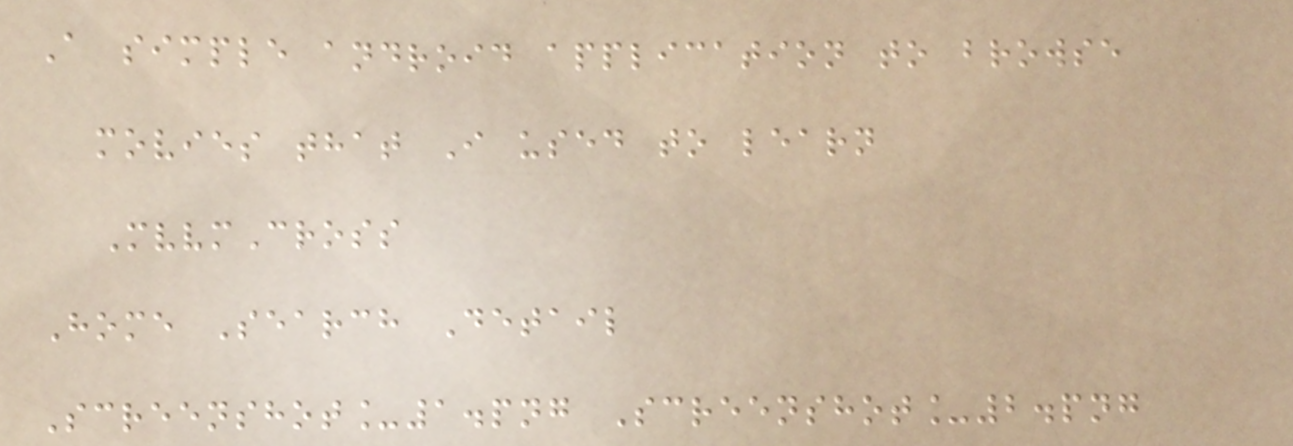A simple android application to browse
movies that I used to learn
MvvmCross
Home Search Detail
Screenshot_1.png Screenshot_2.png
